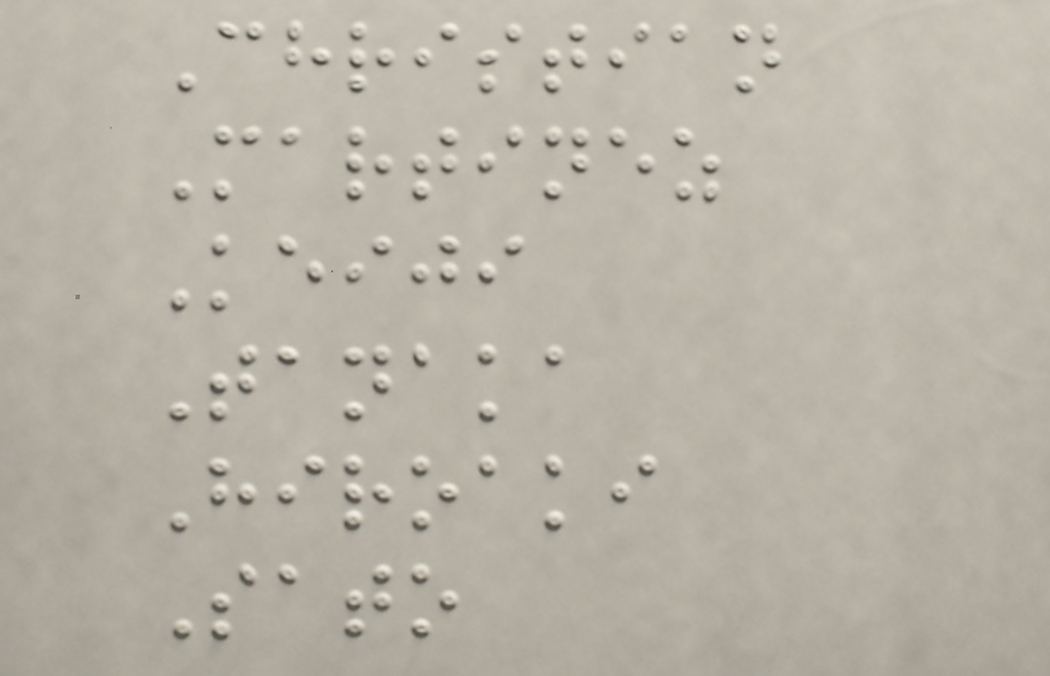Christian
Martinez
Keiji
Tanaka
Hiroaki
Sato
